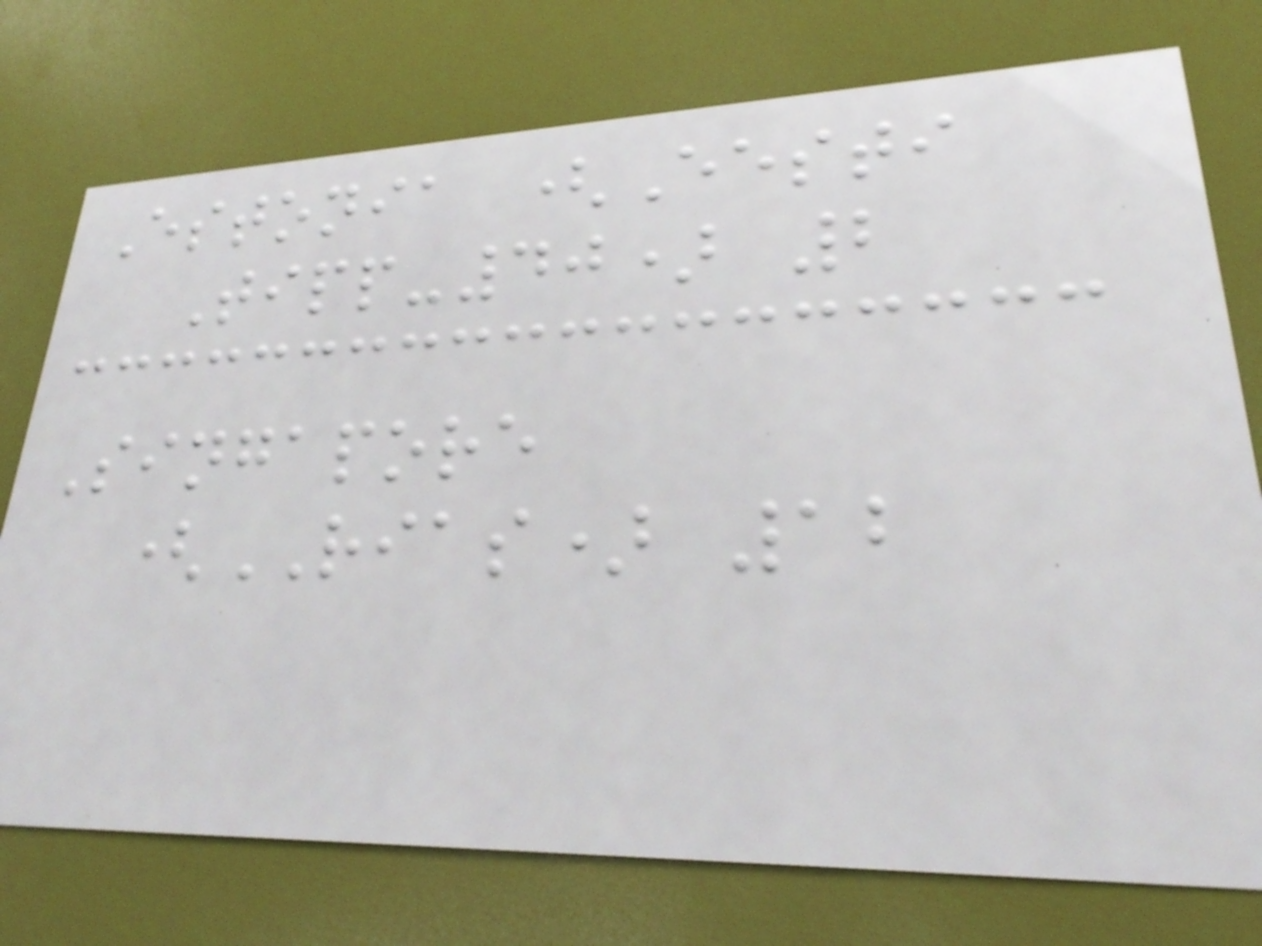Estonia (Eesti
Tipp-40) 2
Singapore
(RIAS) 12
